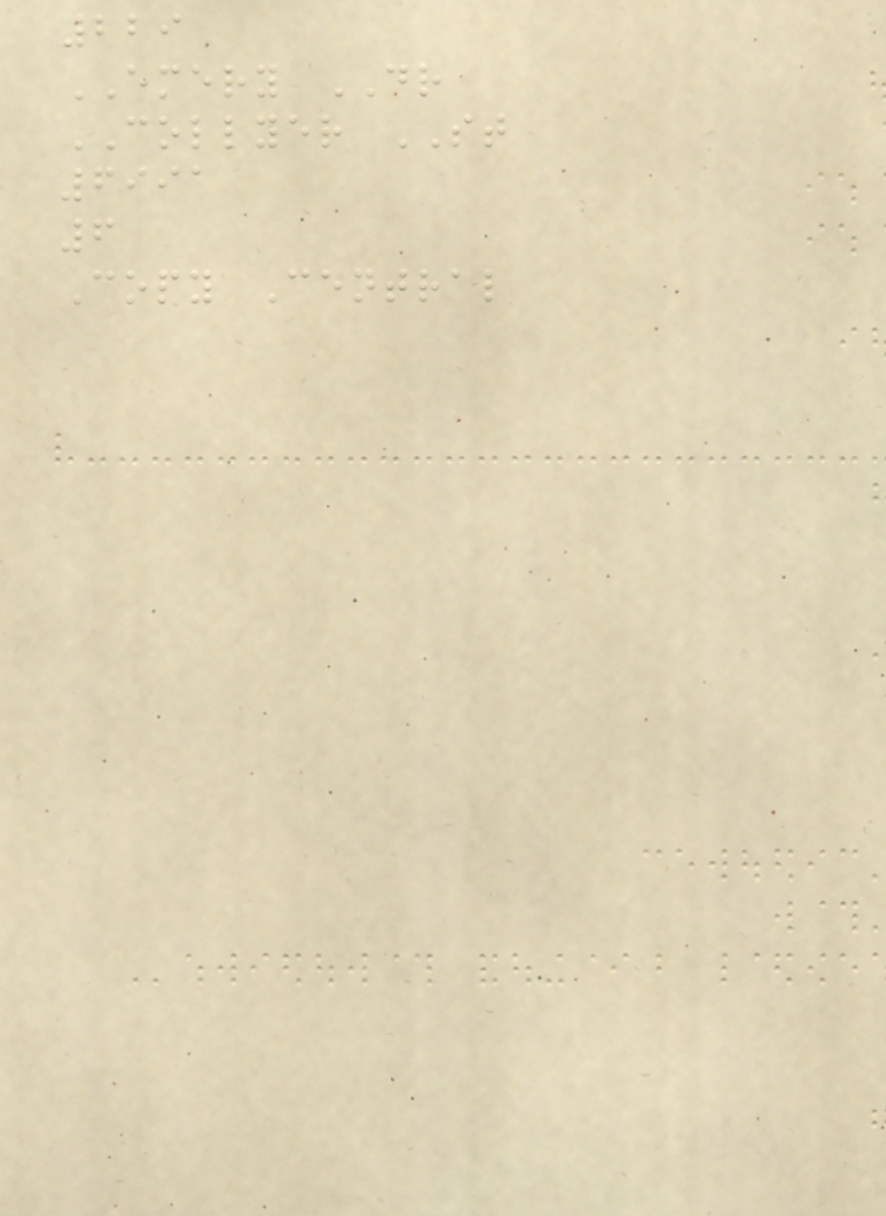229
EMERY DR
COLLYER ST
6991
6
Copy Central
